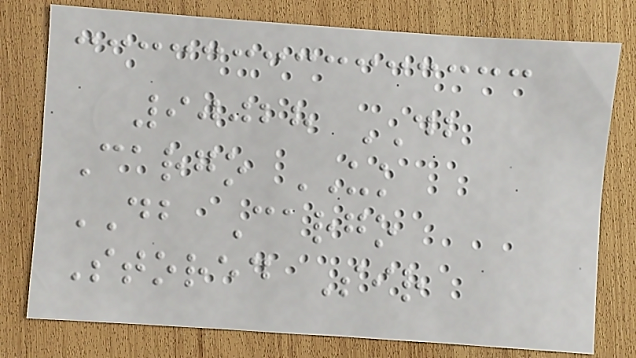90028 DB
Cargo UK
DB Cargo
Stored Sir
